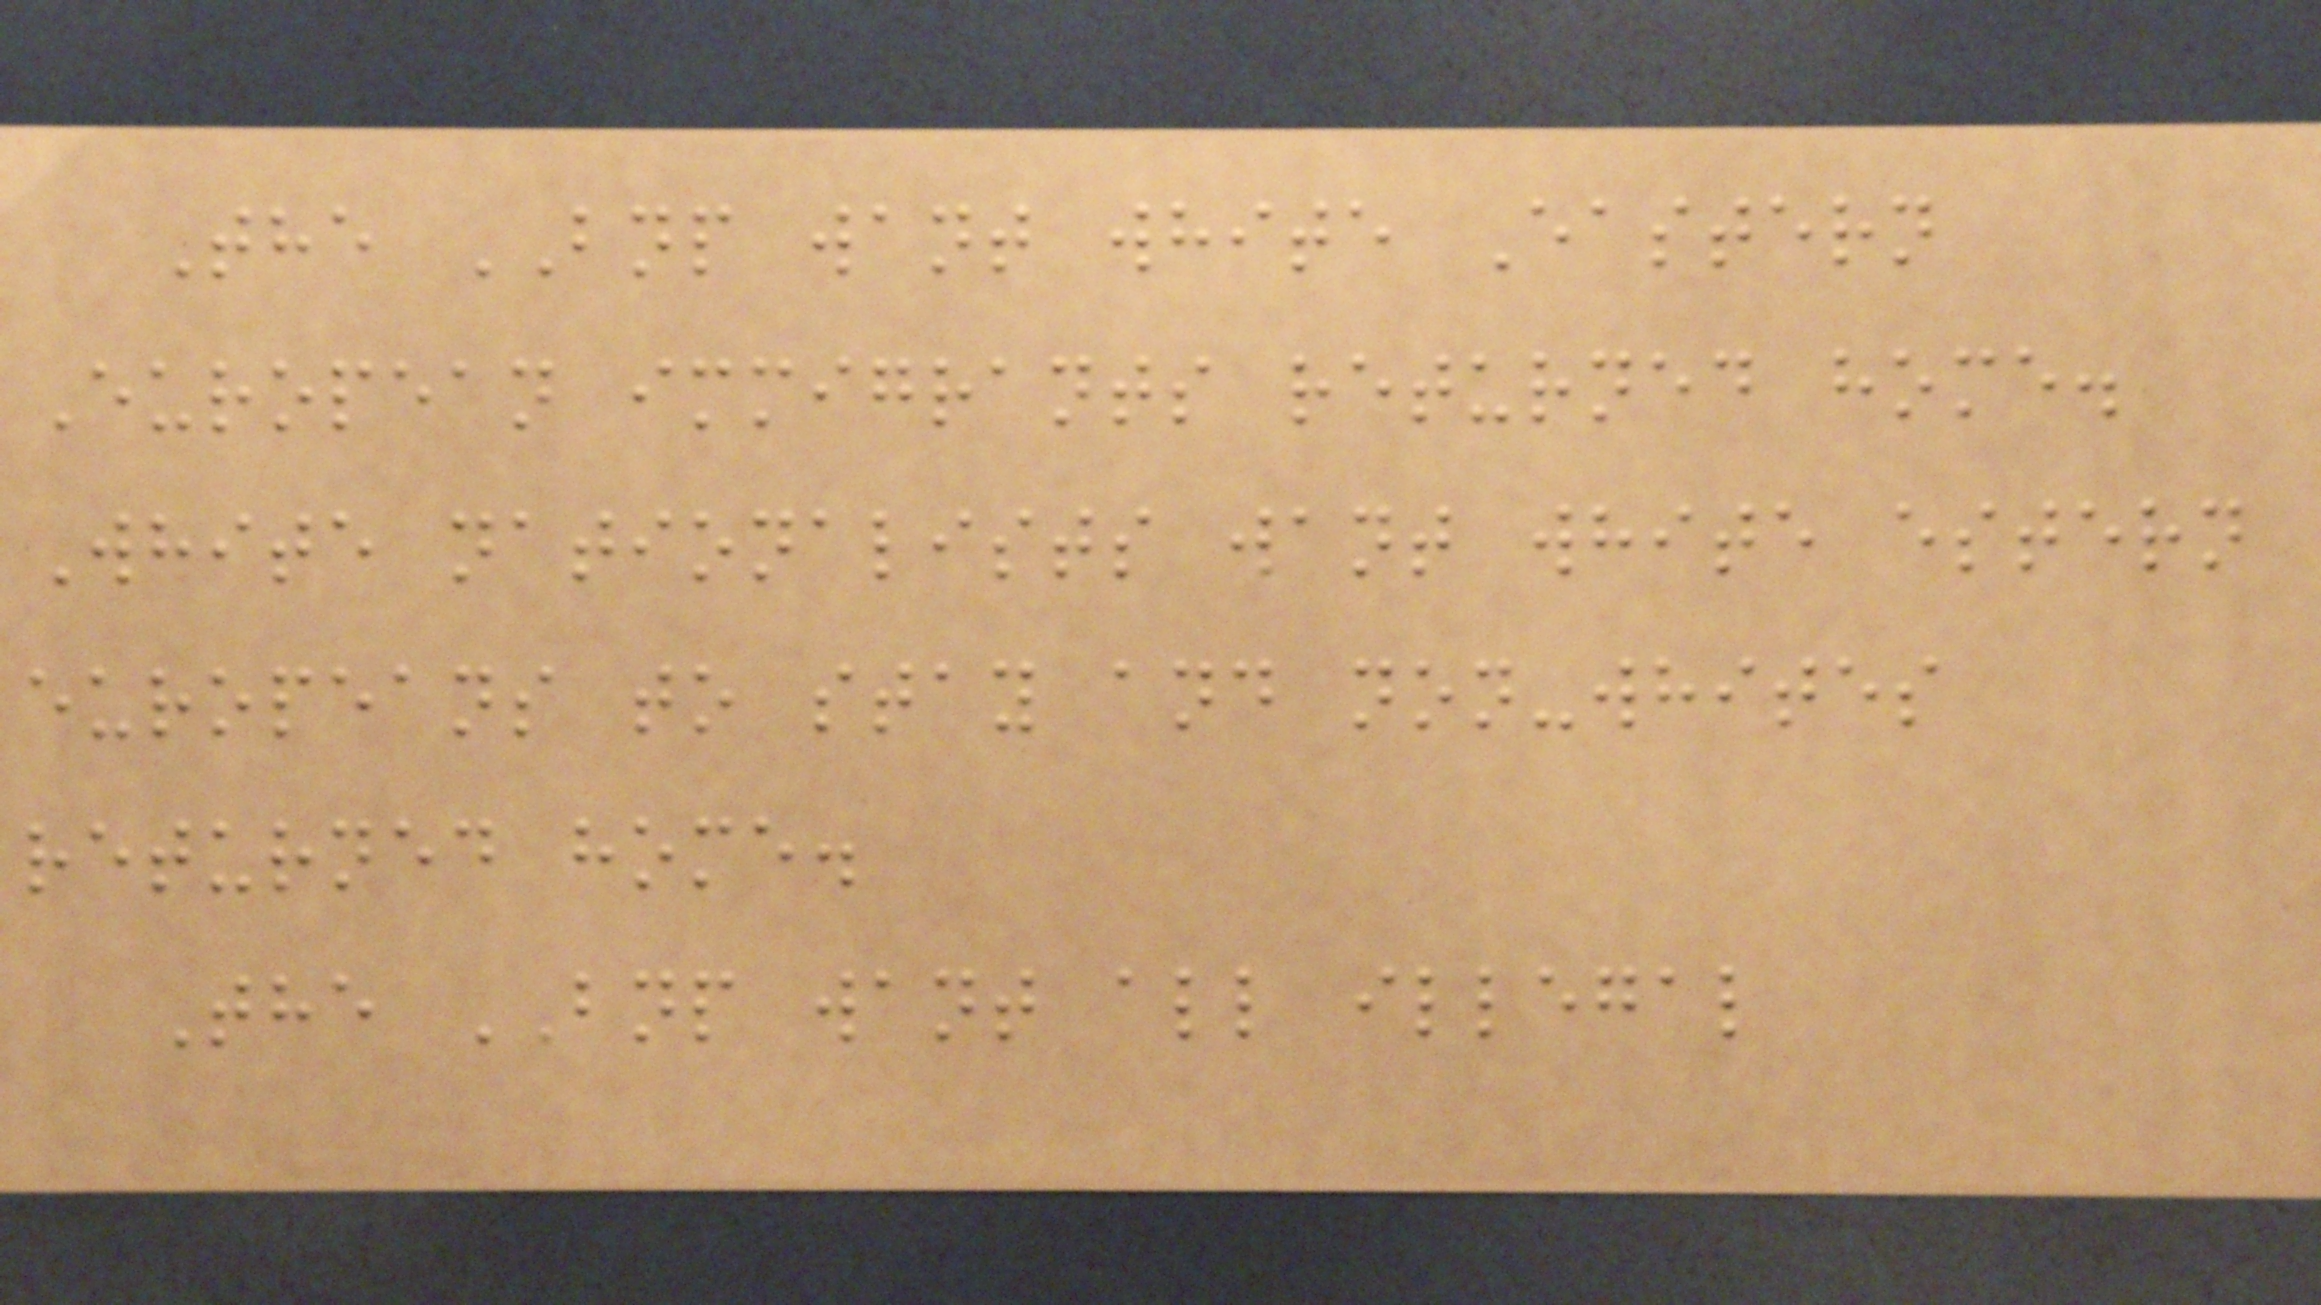The BNP want white Eastern
European immigrants returned home.
White nationalists want white estern
europeans to stay and non-whites
returned home.
The BNP want all illegal
